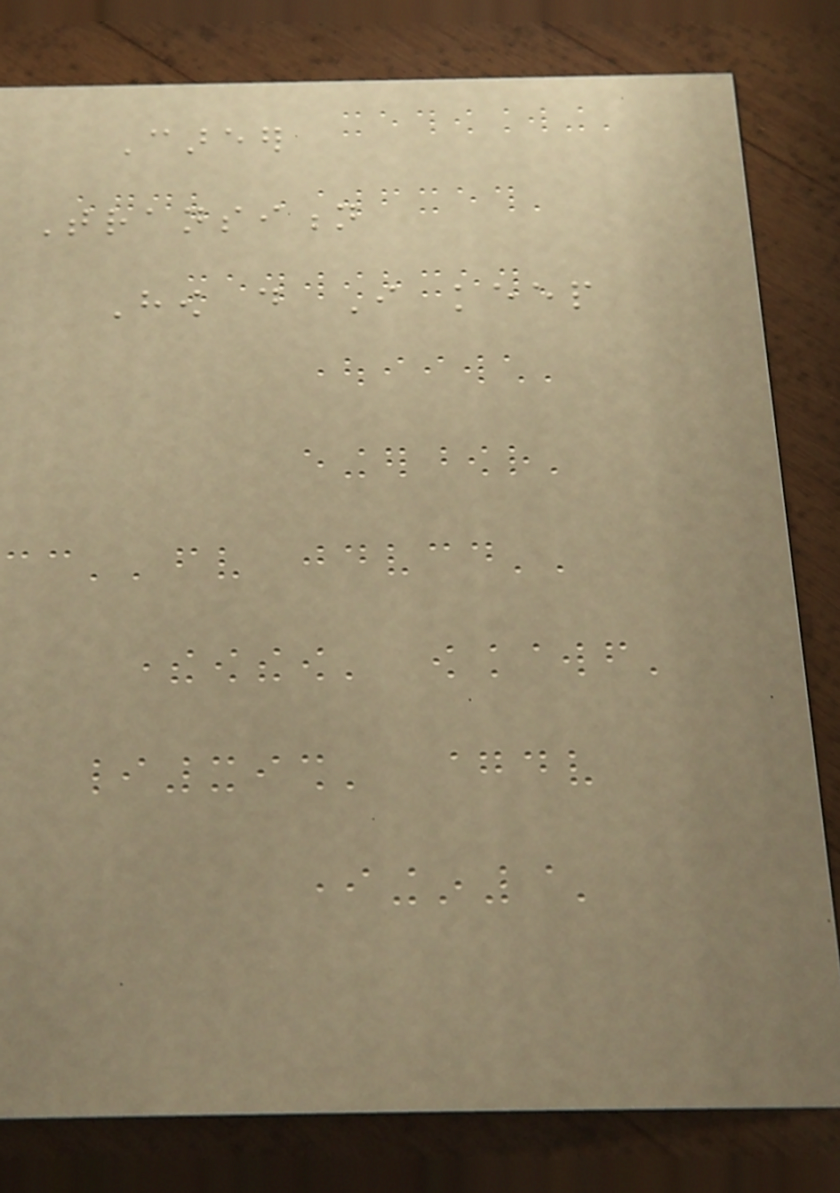Career
Transition
How do I keep
